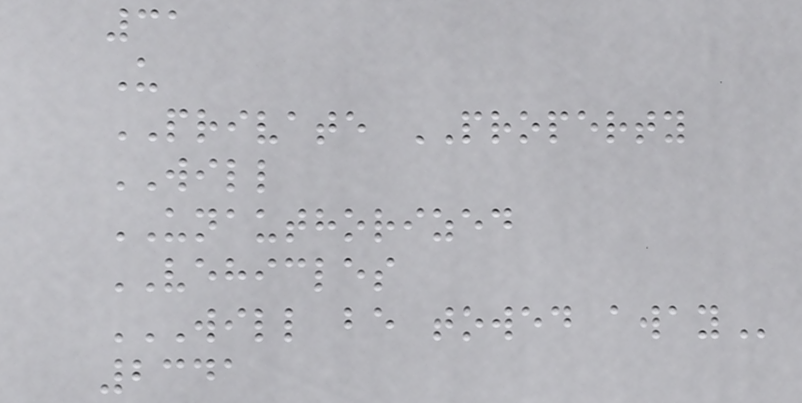31
U
PRIVATE PROPERTY
WILL
UNAUTHORIZED
VEHICLES
WILL BE TOWED AWAY
2341
